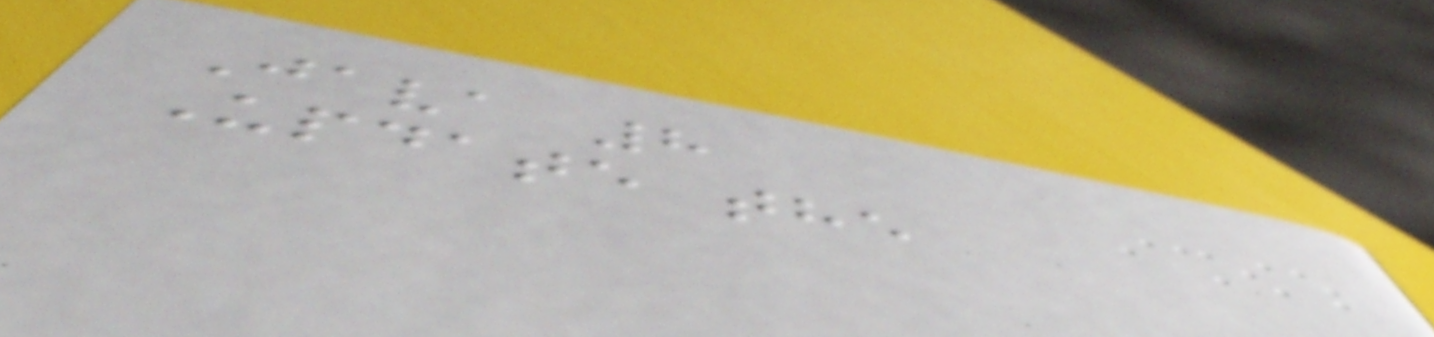Java 8
Update the
